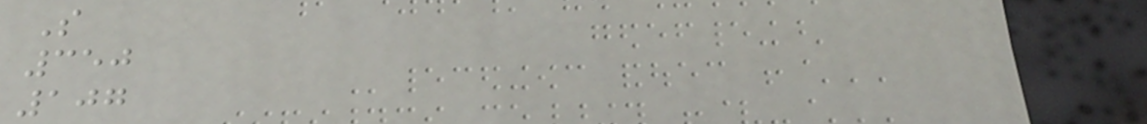S
350
107
